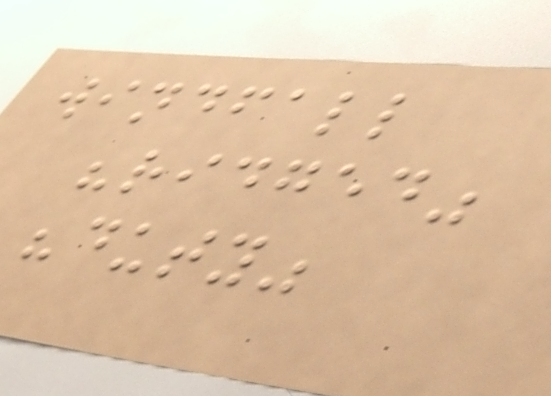windfall
"ridged"
"duty"
